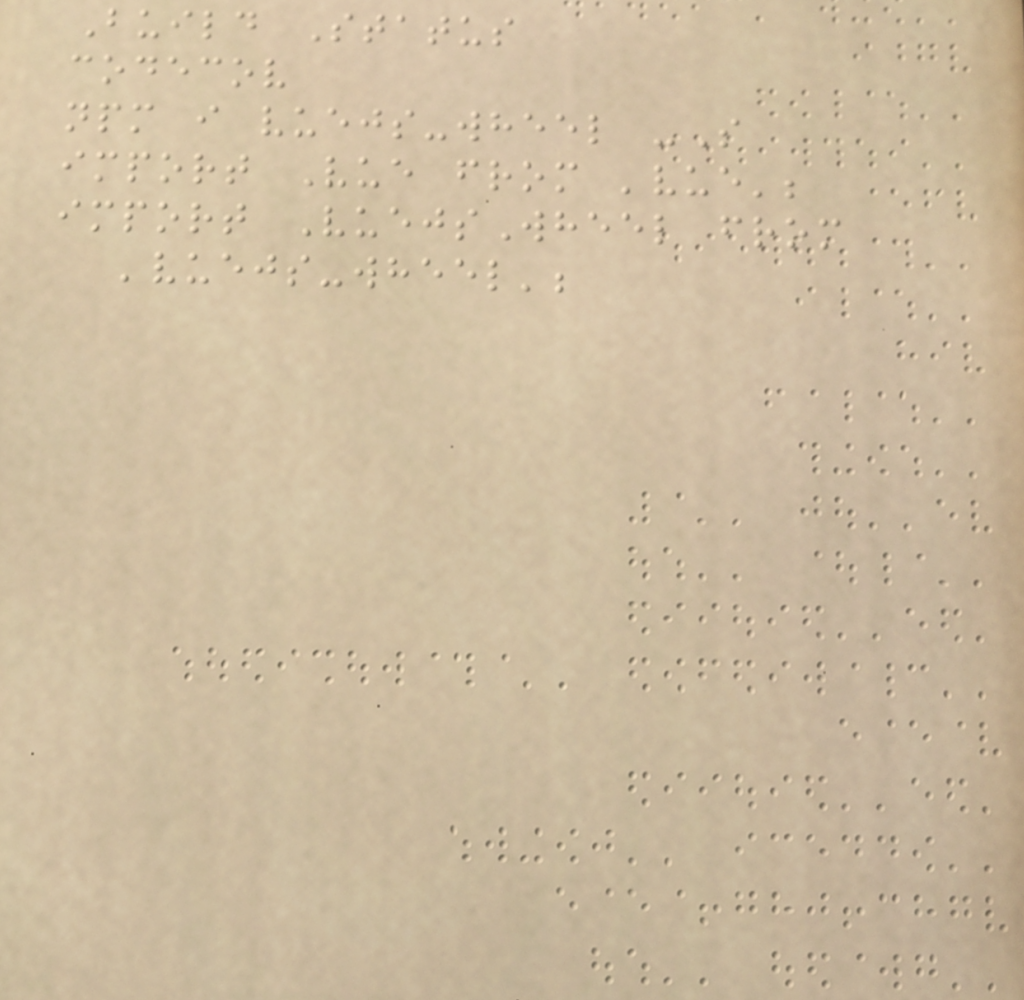Build Status
codecov
npm i vuejs-wheel -S
import Vue from 'vue';
import VuejsWheel from
'vuejs-wheel';
